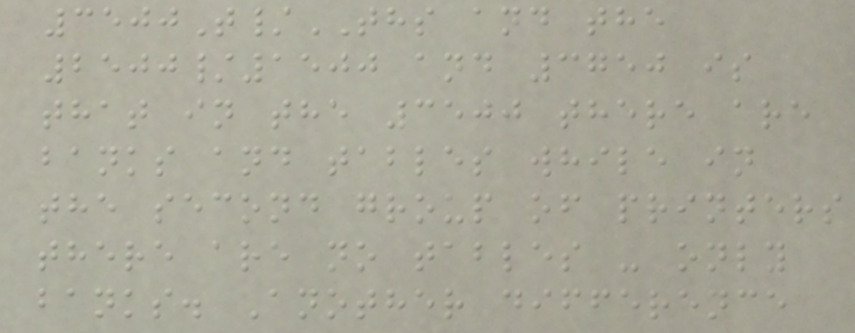3500T/THS and the
2500/1500 and 3750 is
that in the 3500 there are
banks and tables while in
the second group of printers
there are no tables - only
banks. Another difference
